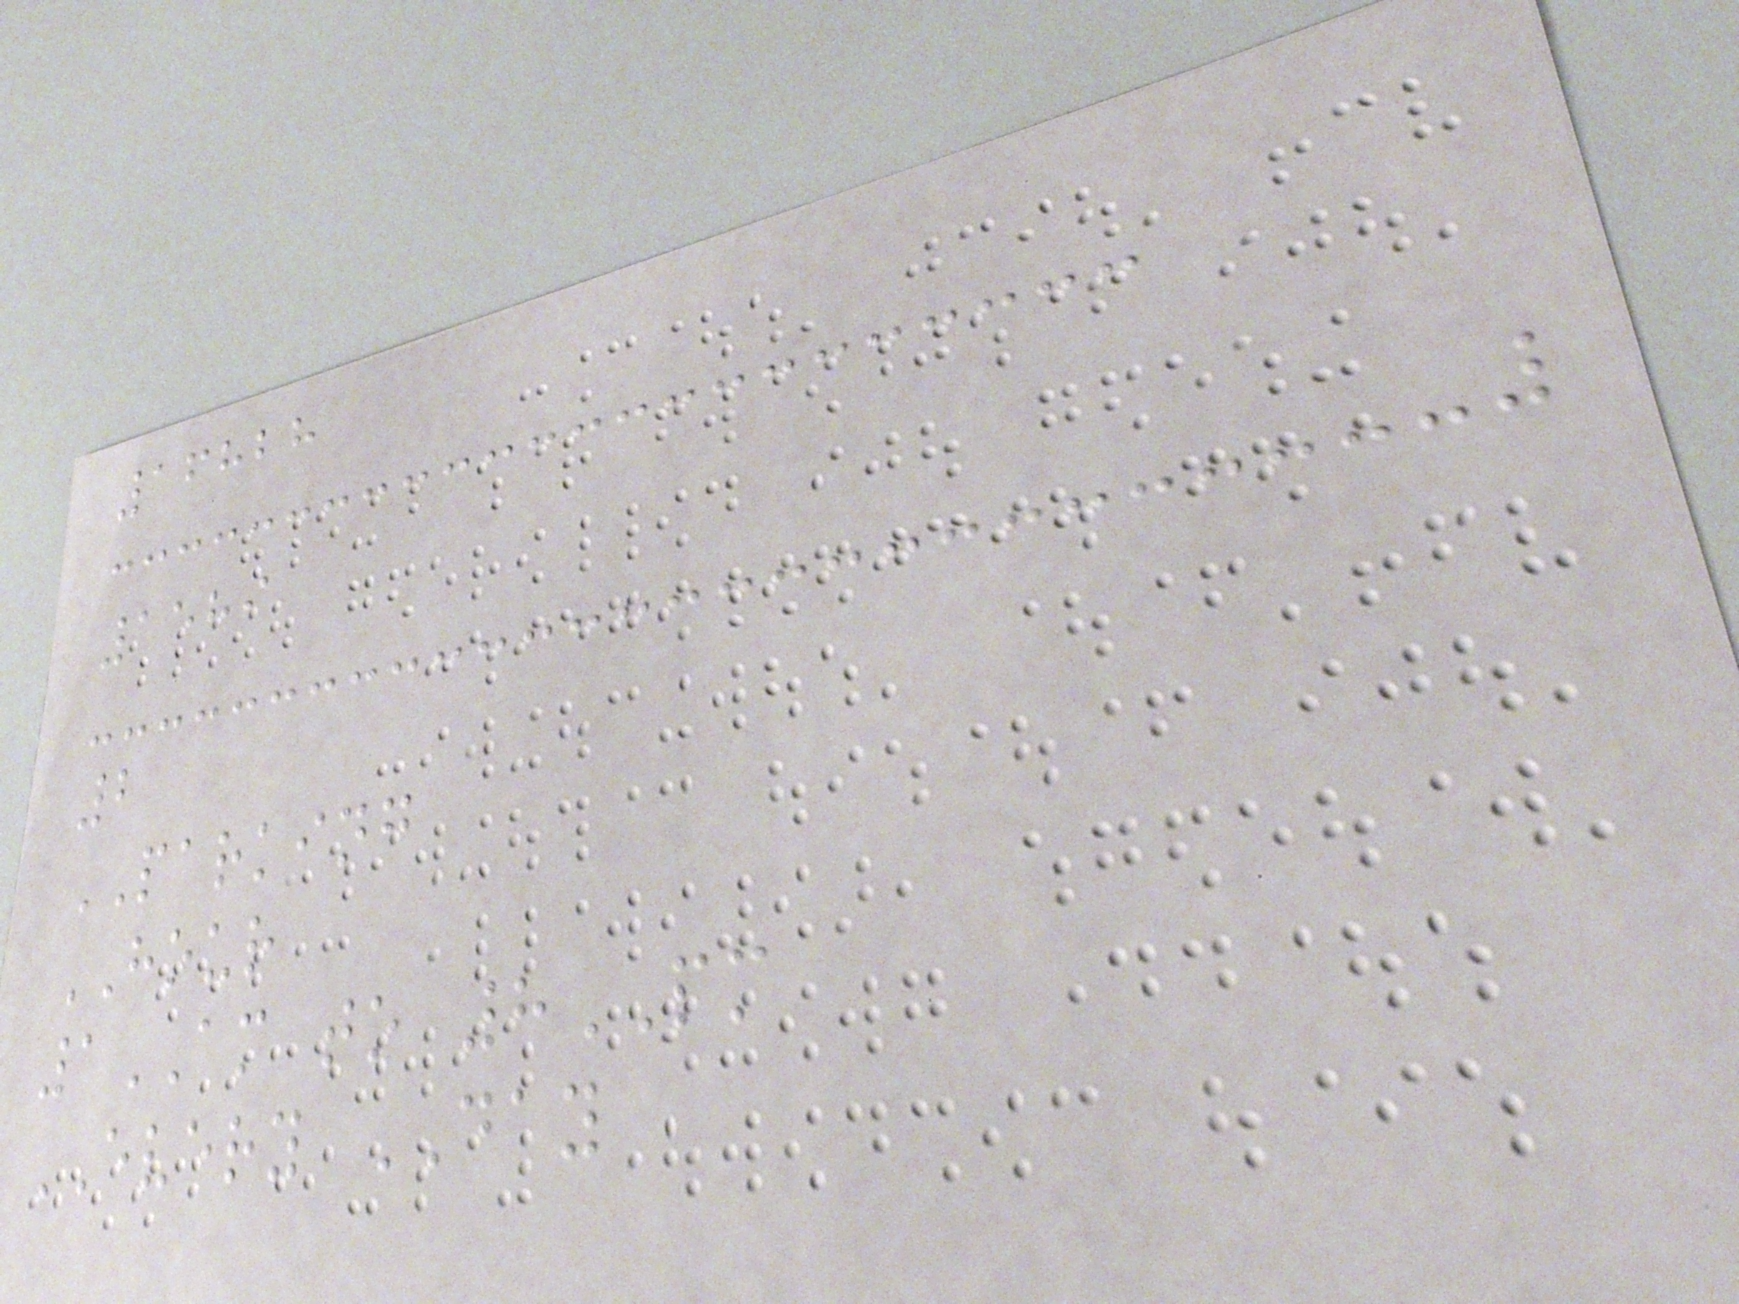16828
1589
2
PARKING
HOUR
1AM to 8PM
EVERY DAY
